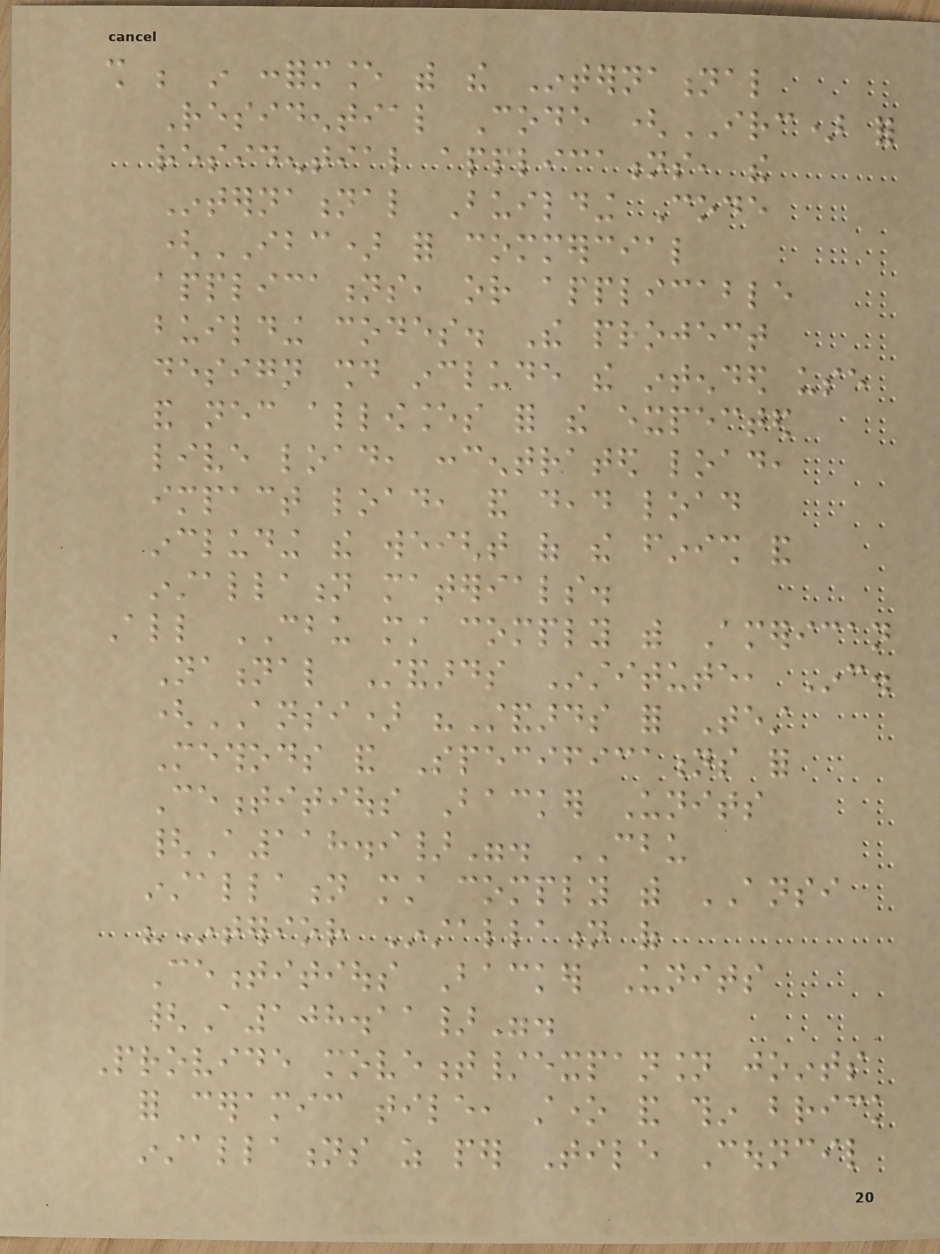shall be in conformance with the International
Residential Code (IRC) for
residential applications, the
International Building Code
(IBC) for commercial
applications, or applicable
building codes. The project
design should include the intended use
and necessary allowances for the expected
live load, concentrated load,
impact load, and dead load
including the weight of the finish and
installation materials.
All CBU must comply with American
National Standards Institute, Inc.
(ANSI) "Standards for Test
Methods and Specifications for
Cementitious Backer Units
{A118.9}". CBU
installation must comply with ANSI
"Interior Installation of
Cementitious Backer Units
{A108.11}".
Provide movement/expansion joints
for ceramic tile, stone and thin brick
installations as per Tile Council
